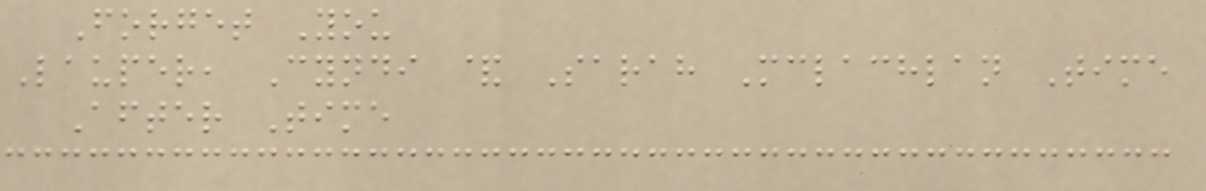Forget You
Lauper, Cyndi & Sarah Mclachlan Time
After Time
